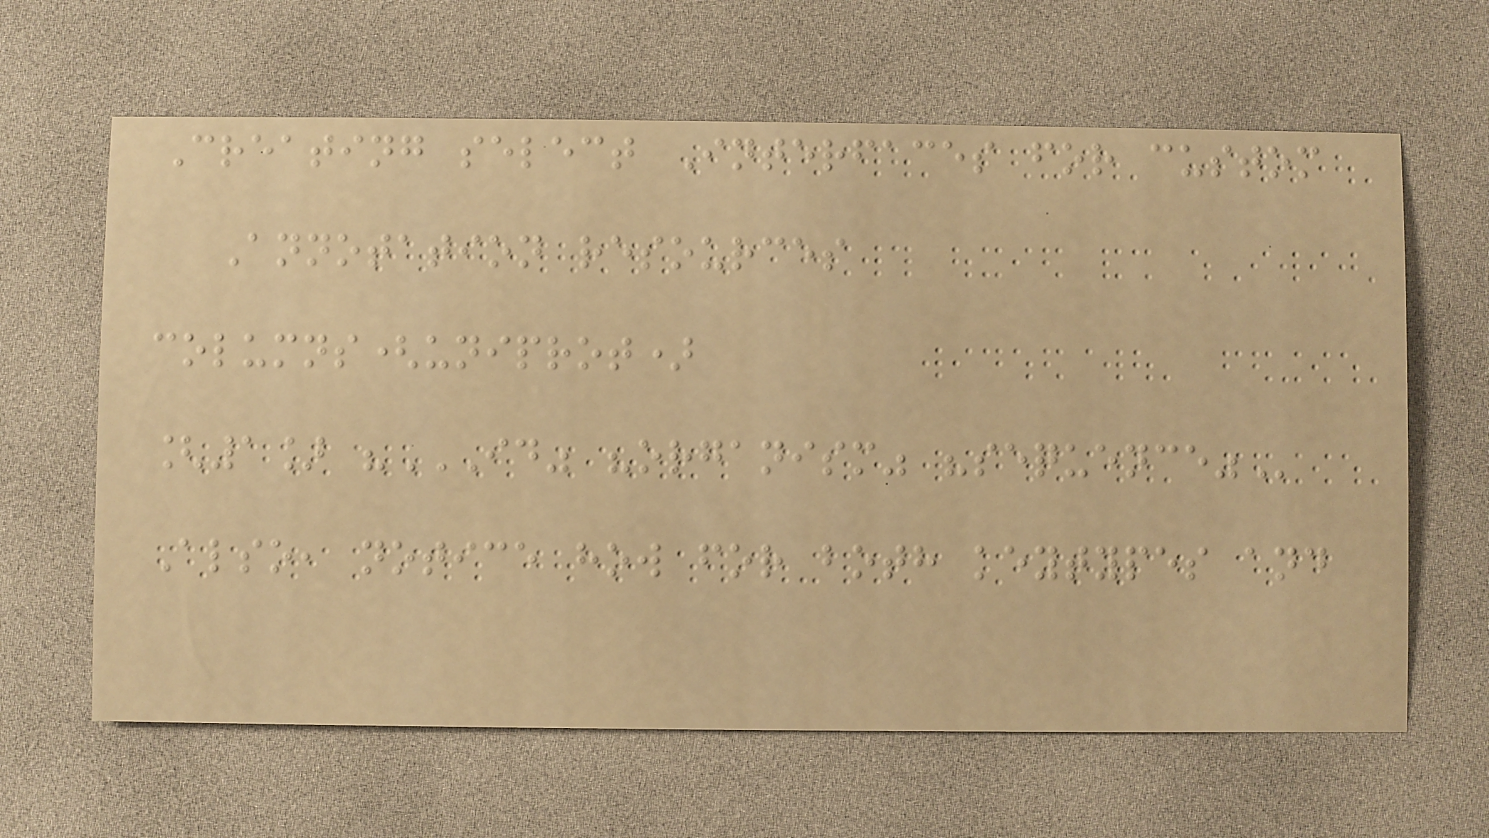Creating select Interfaces for custom
Annotation resources
columns(uniprot)
[1] "ID" "ORGANISM" "SEQUENCE"
Also, notice how for both keytypes and
